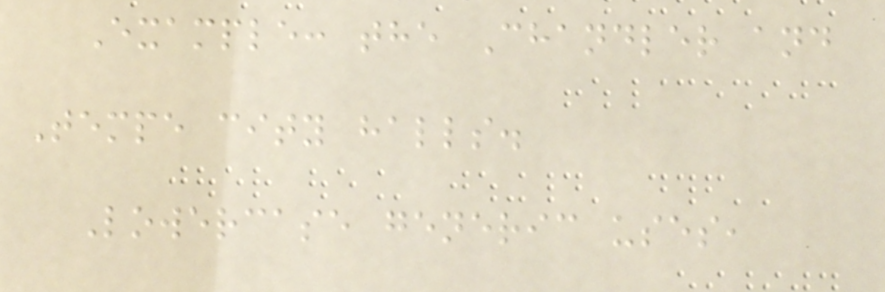Example: the Chandler and
Tempe city halls.
Lowercase generic uses,
